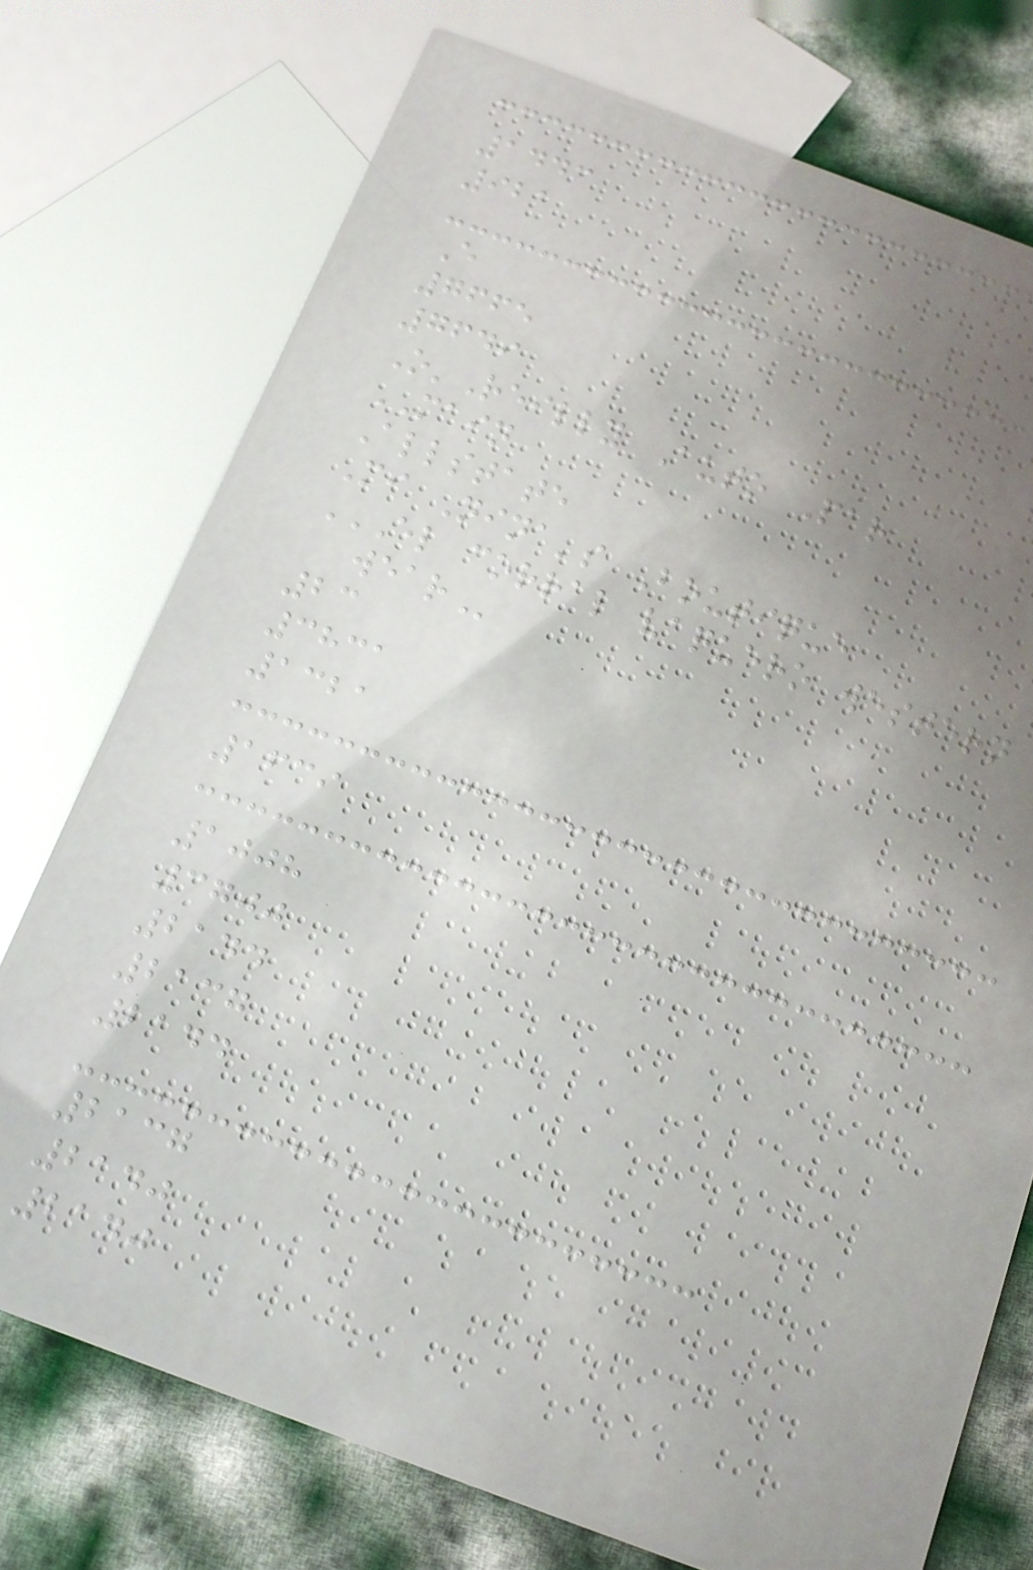1443
921
E
7665
7649
O'Reilly Auto Par
MAIN
Allstate
Mi Nina's Boutique
EL CORRAL VAQUERO WESTERN
WEAR
23
3831
1321
1639
1008
3700
2144
2137
2144
2137
2140
2140
